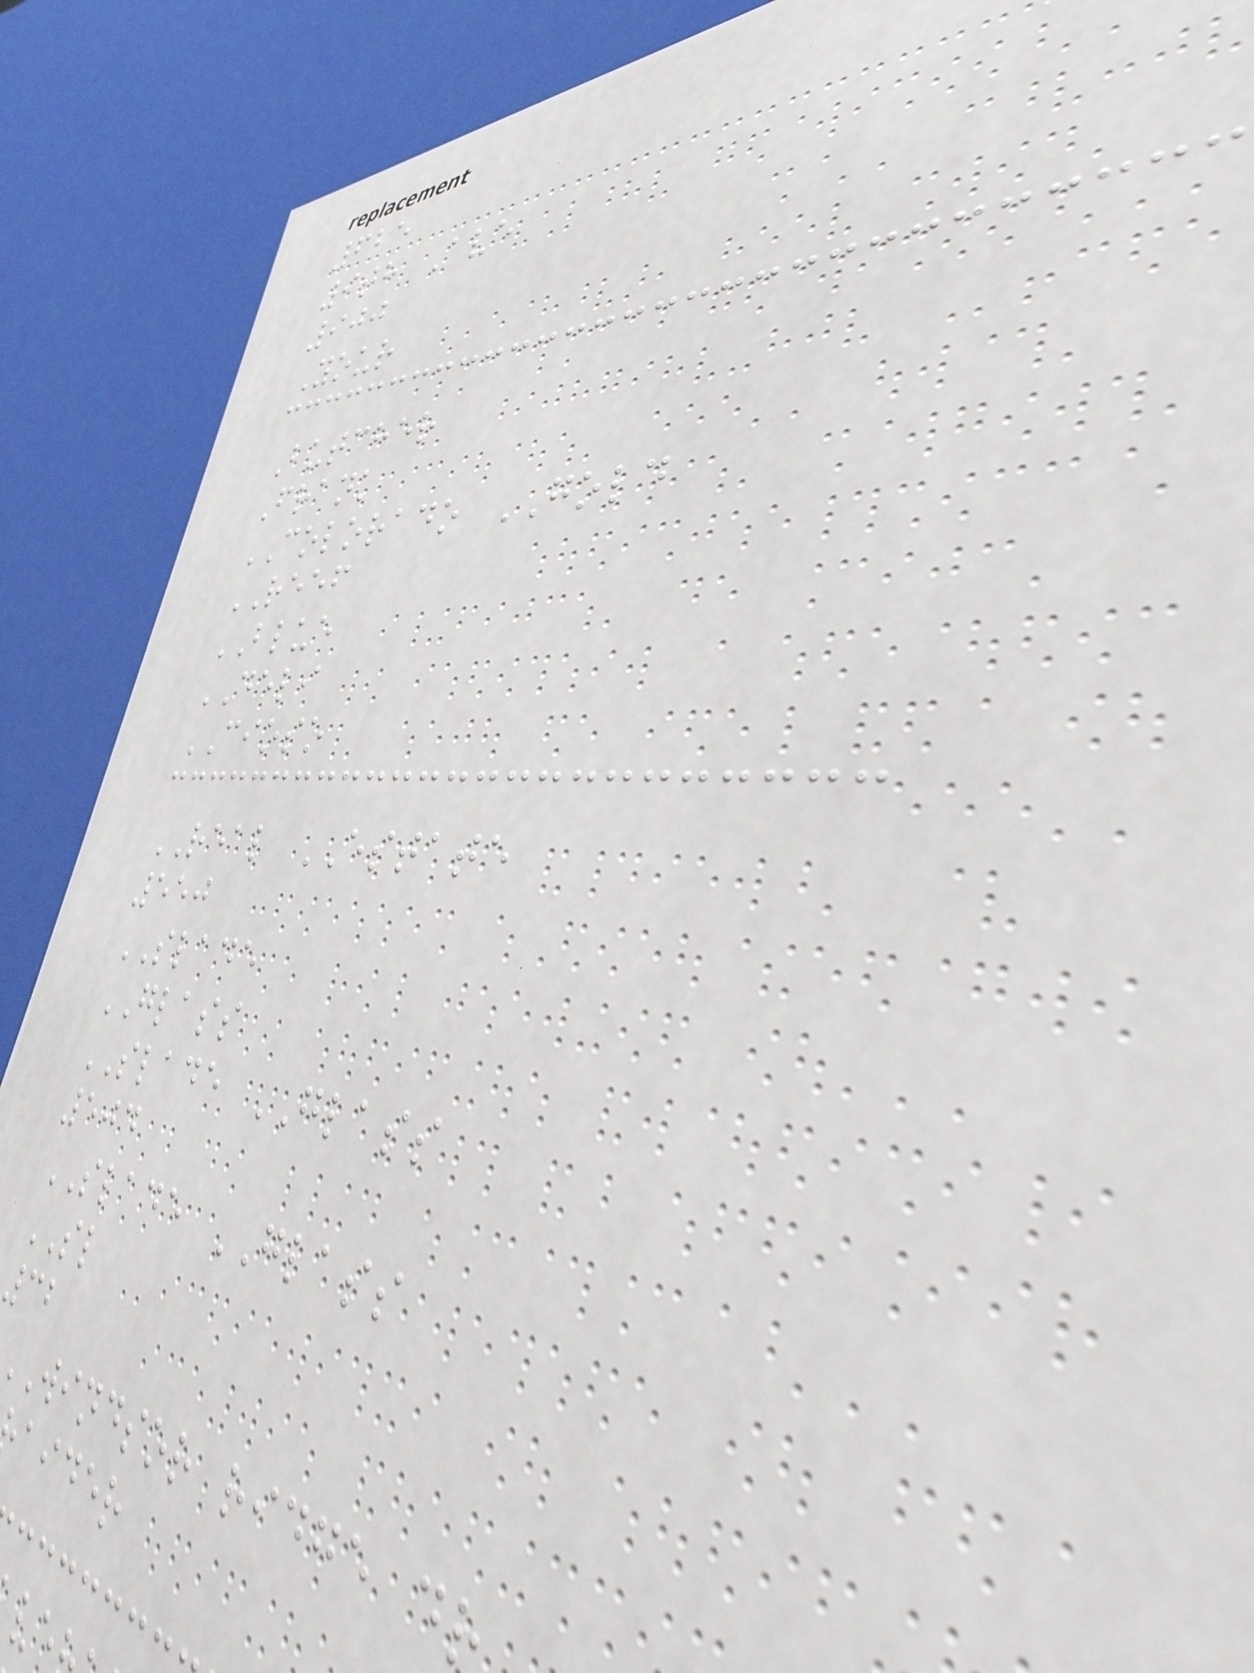625
9th Ave
900
Your
Butcher
Frank
COLORADO GOLD
REEF
BLUE
DELI
CIOSO
REAL ESTATE
550
SLADE
GLASS
SLADE GLASS
504
SLADE GLASS
SL
32
windsor ridge
aider
